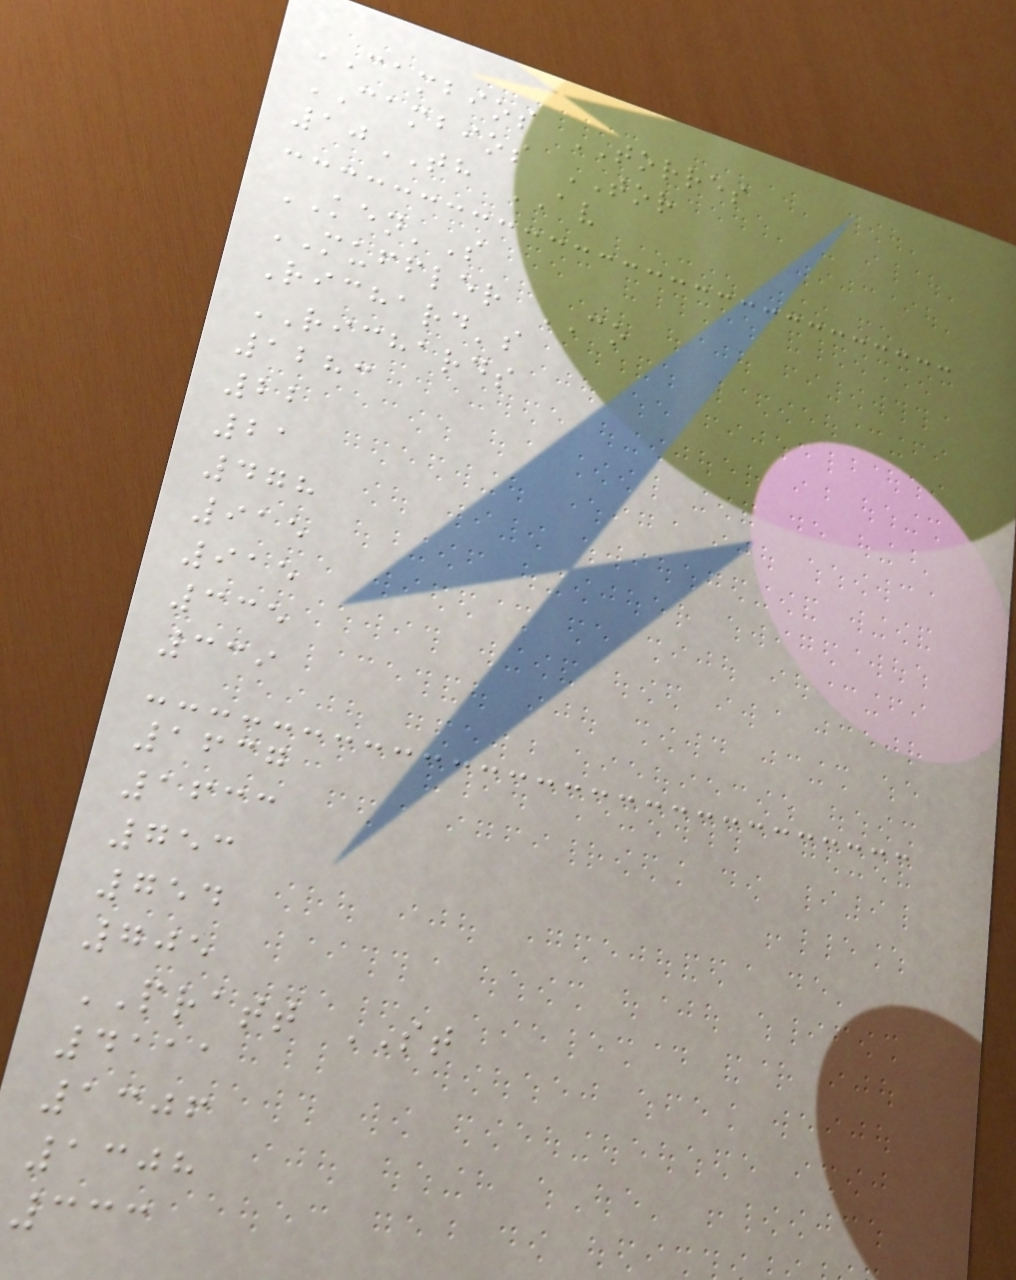CAMBIOS TORRES
CAMBIOS TOR
10TH AV
KEN'S
MUFFLER CO
Richard's
RICHARDS
1283
22
21
478
915
915
335
339
1637
1633
753
754
705
PRATT ST
4111
1306
1308
333
